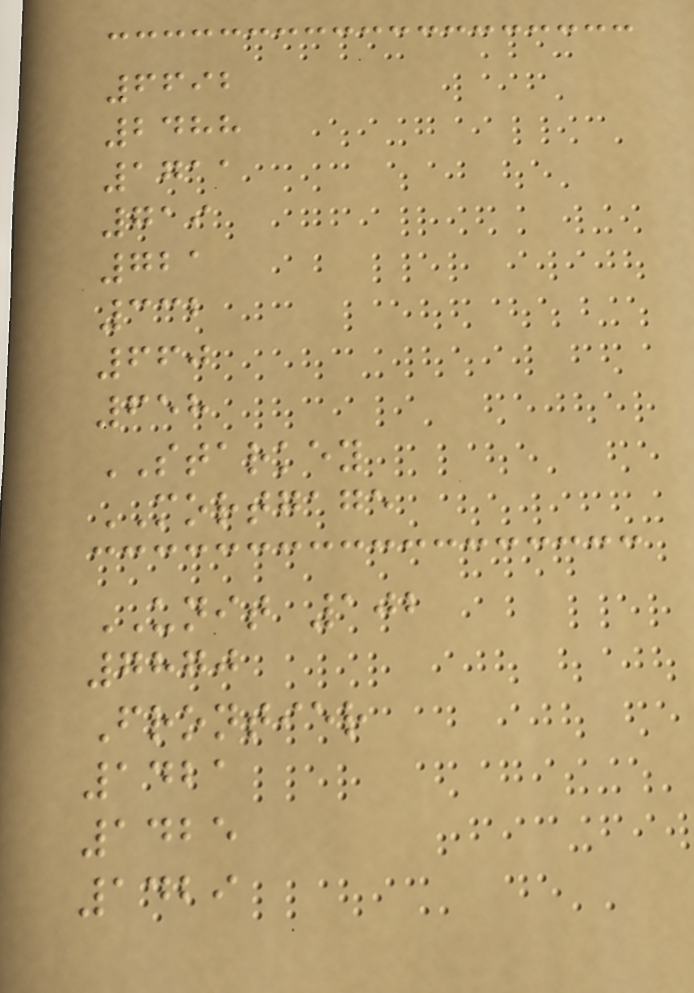6692
2488
1711
719
721
332
660
658
STARKEY
MORTGAGE
UNIT 102
7870
Frontier
1421
1425
1429
